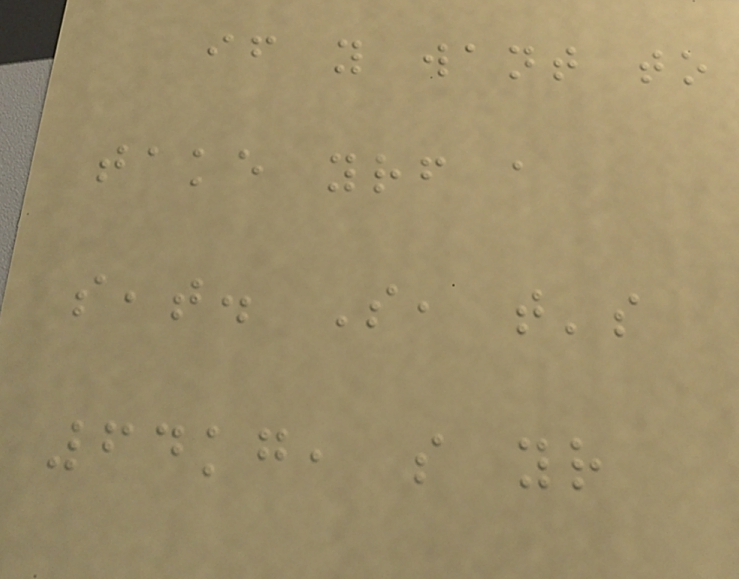if you want to
take yourself a
seat. So, that's
64kg, so your
